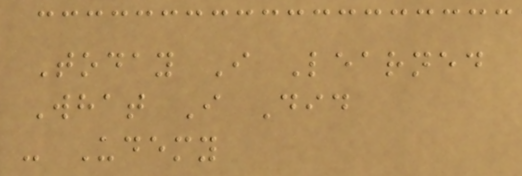Today I Learned
What I Did
- Udemy
